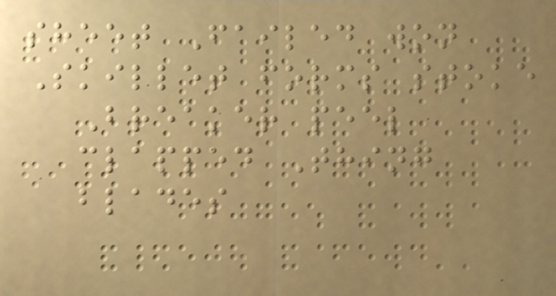sheet Failed won
Skillet forms stoke
Breaker peel
clapped Thing
blades
